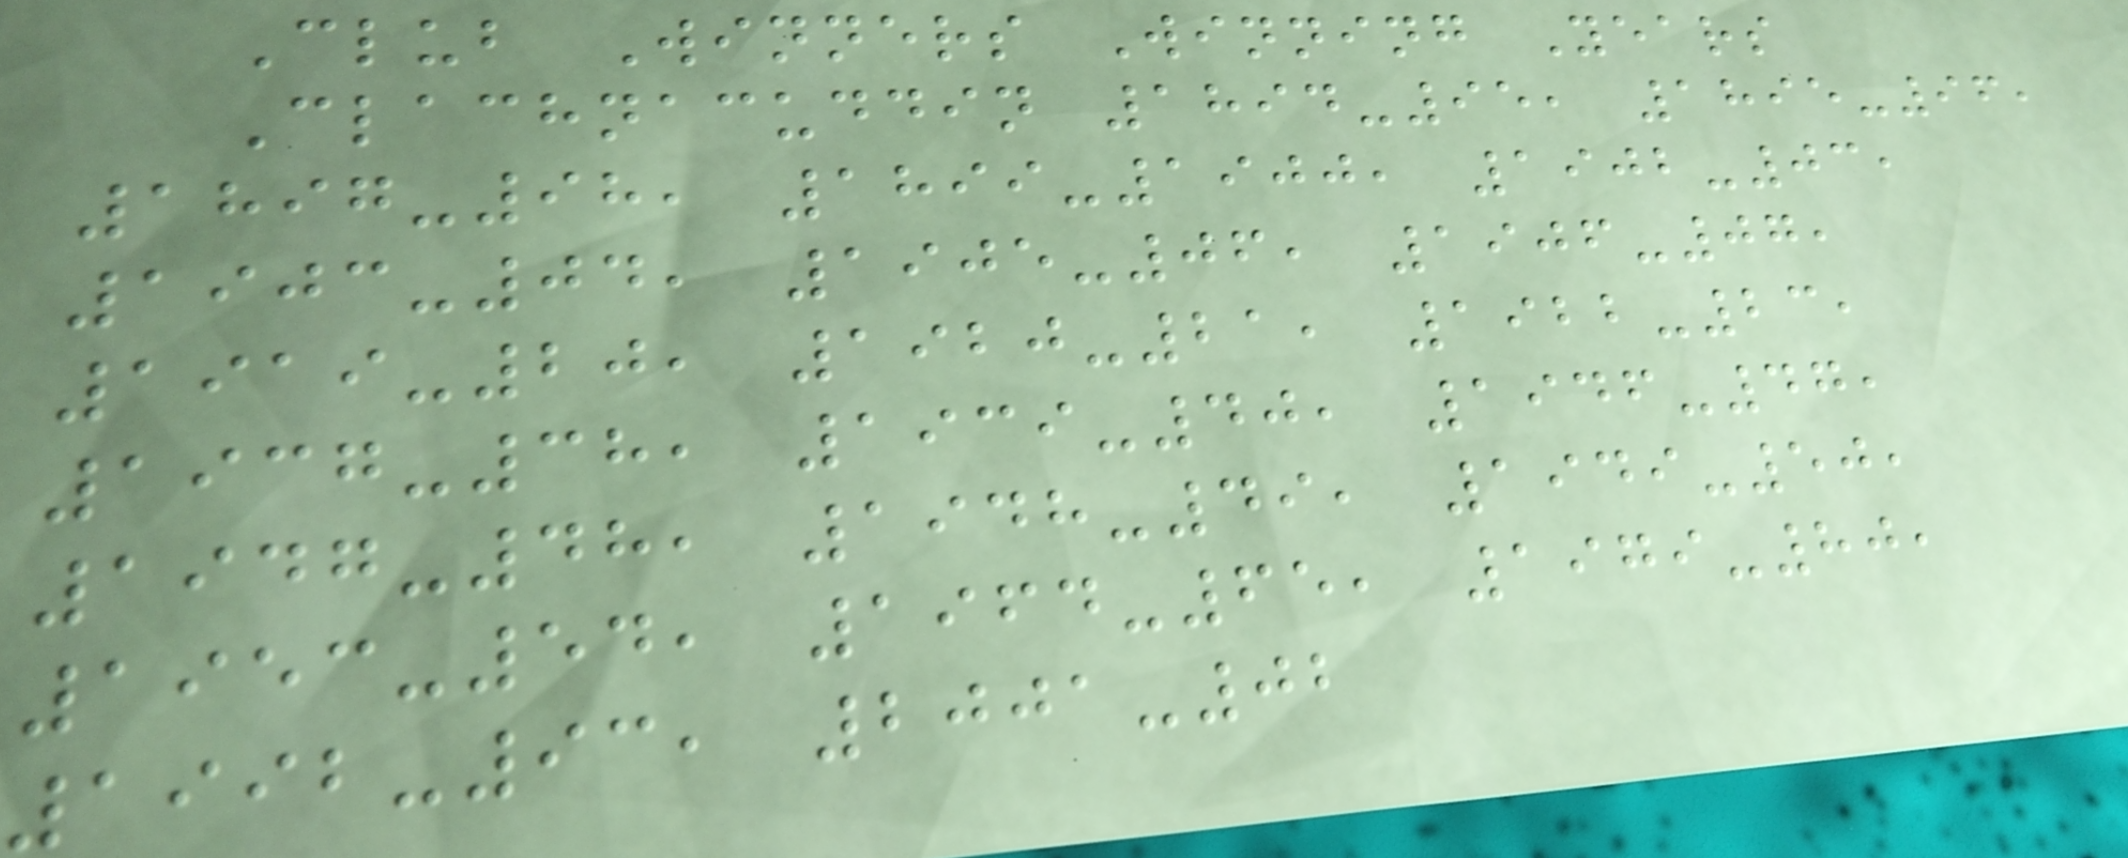Club Winners Winning Years
Clachnacuddin 1894-95, 1895-96,
1897-98, 1899-1900, 1902-03,
1903-04, 1905-06, 1906-07,
1919-20, 1920-21, 1922-23,
1937-38, 1939-40, 1946-47,
1947-48, 1948-49, 1949-50,
1953-54, 1964-65, 1979-80,
1992-93, 2001-02
